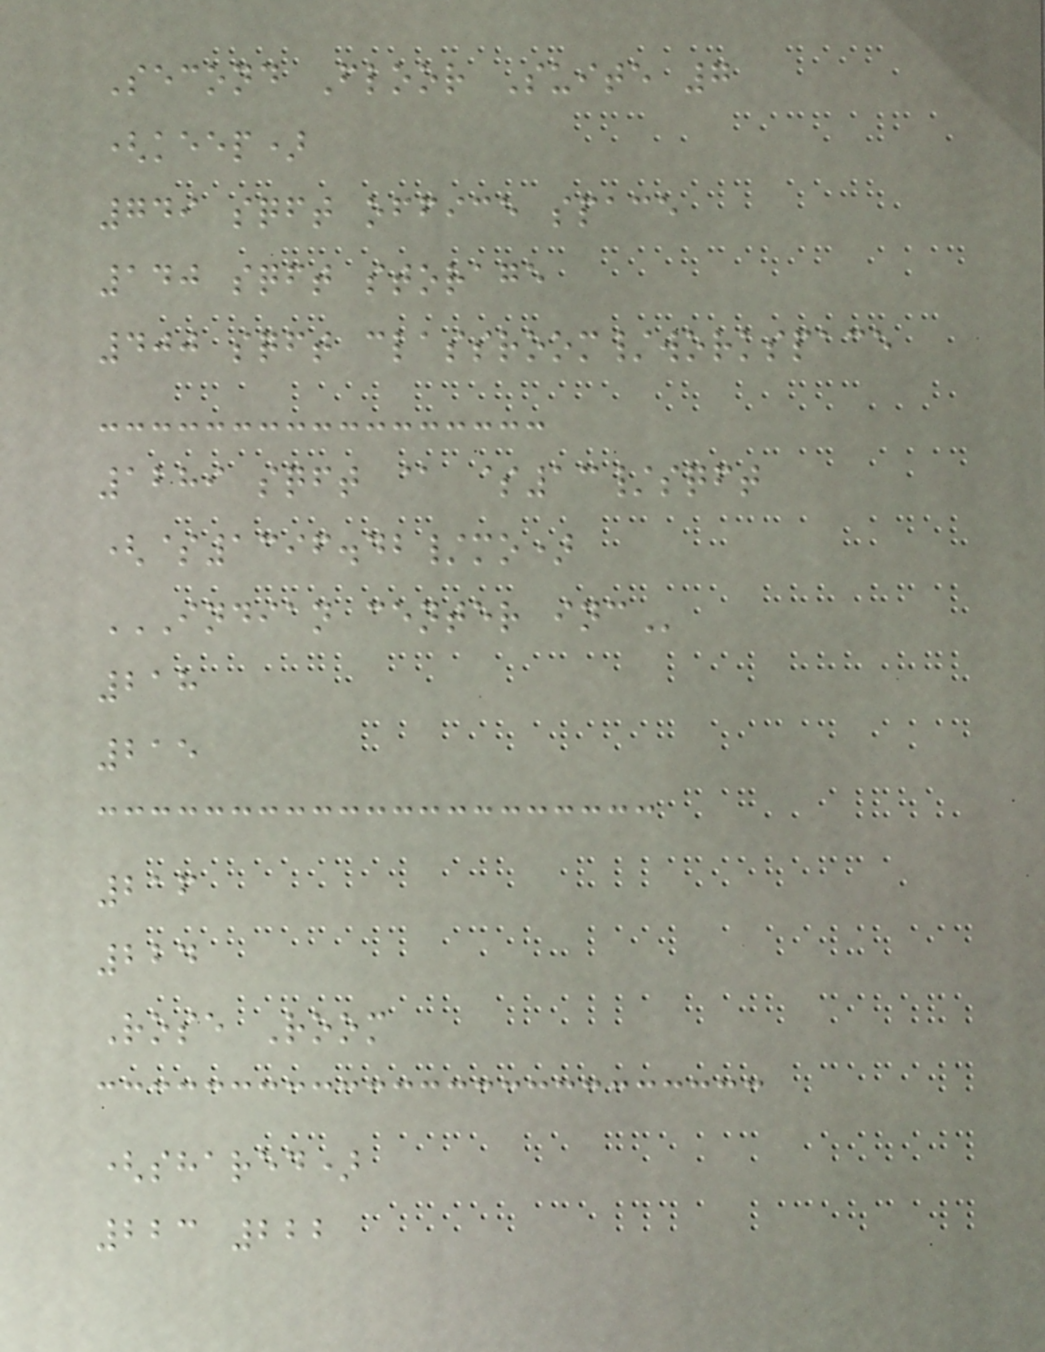Second Floor Suite 7
(keep)
749 sqft office space
140 sqft storage
400 sqft classroom/workspace
1289 sqft @ $13/sqft
($1396.42/mo)
INDIAN CENTER INC
218
215
216
224
Rose Room
(shared)
223 222
